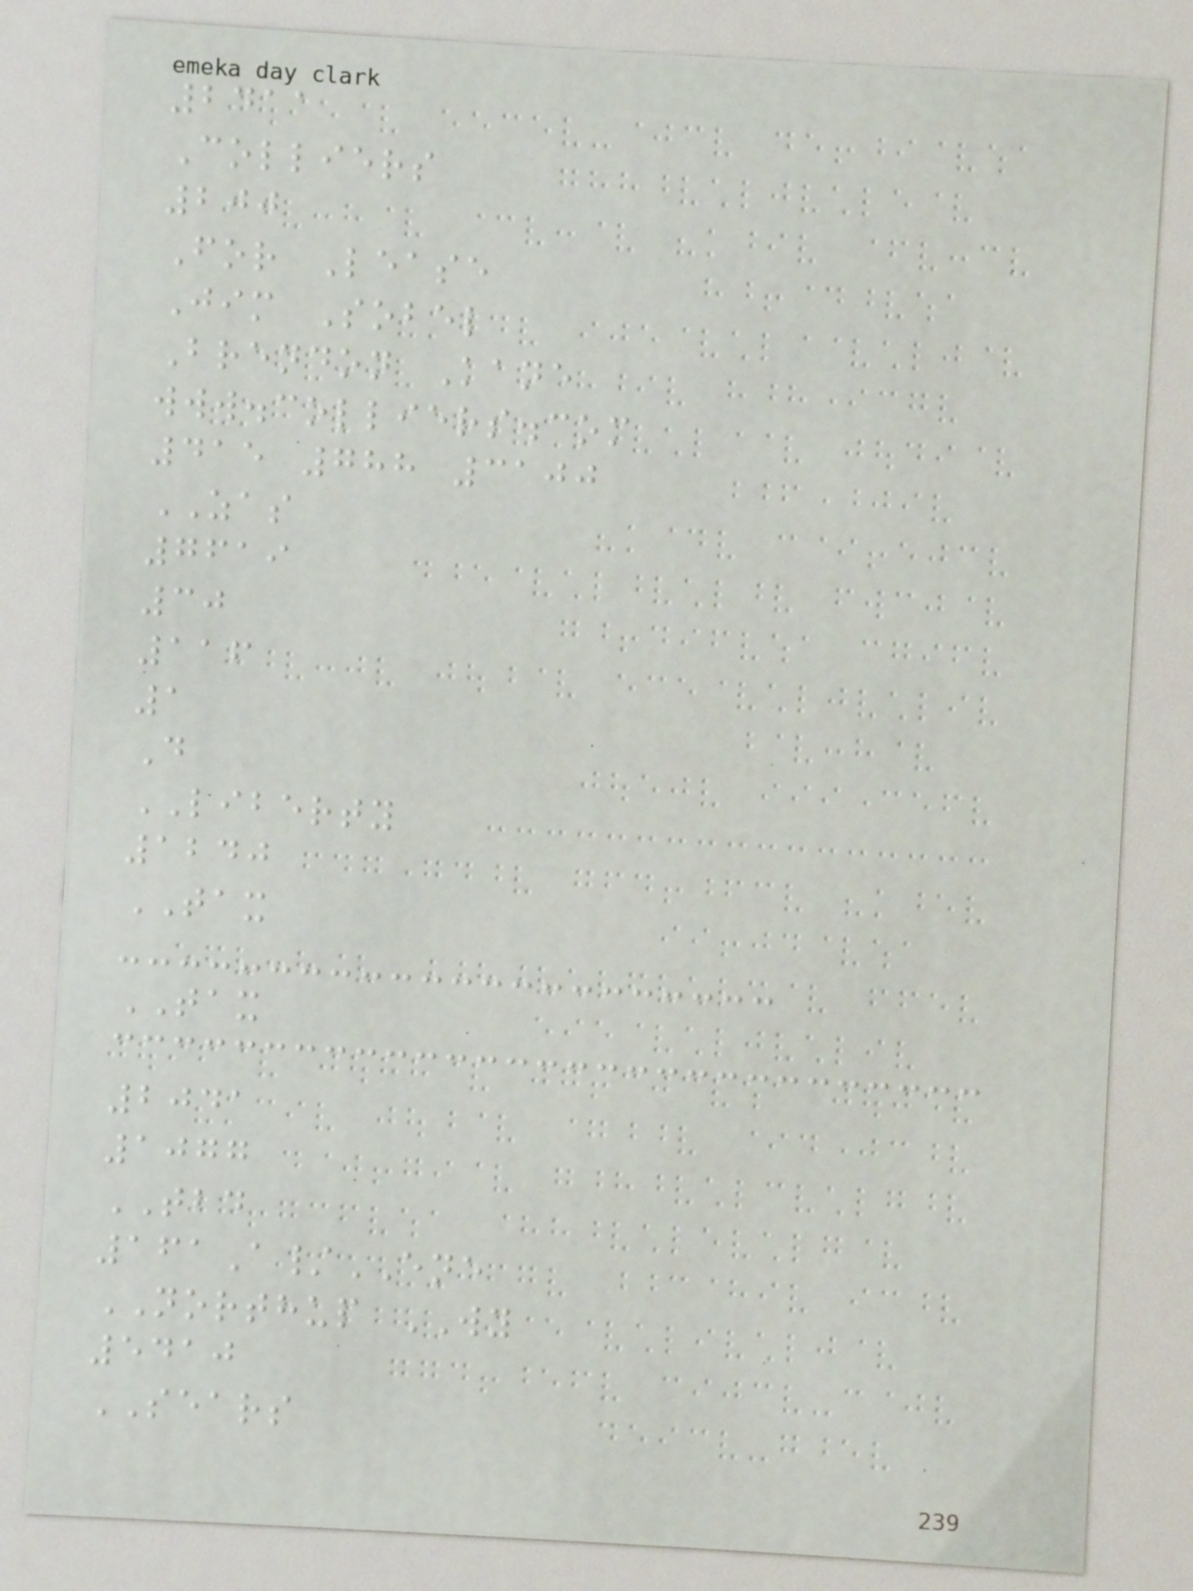2411
Colliers
200
For Lease
Jim Sobel
Brendon Kane
www.colliers.com
415 788 3100
ZAS
7619
30
116
1
D
LIBERTY
1240
TAX
TAX
2041
1077
TBD
161A/ENE
NORTHUP WY
5410
SEARS
